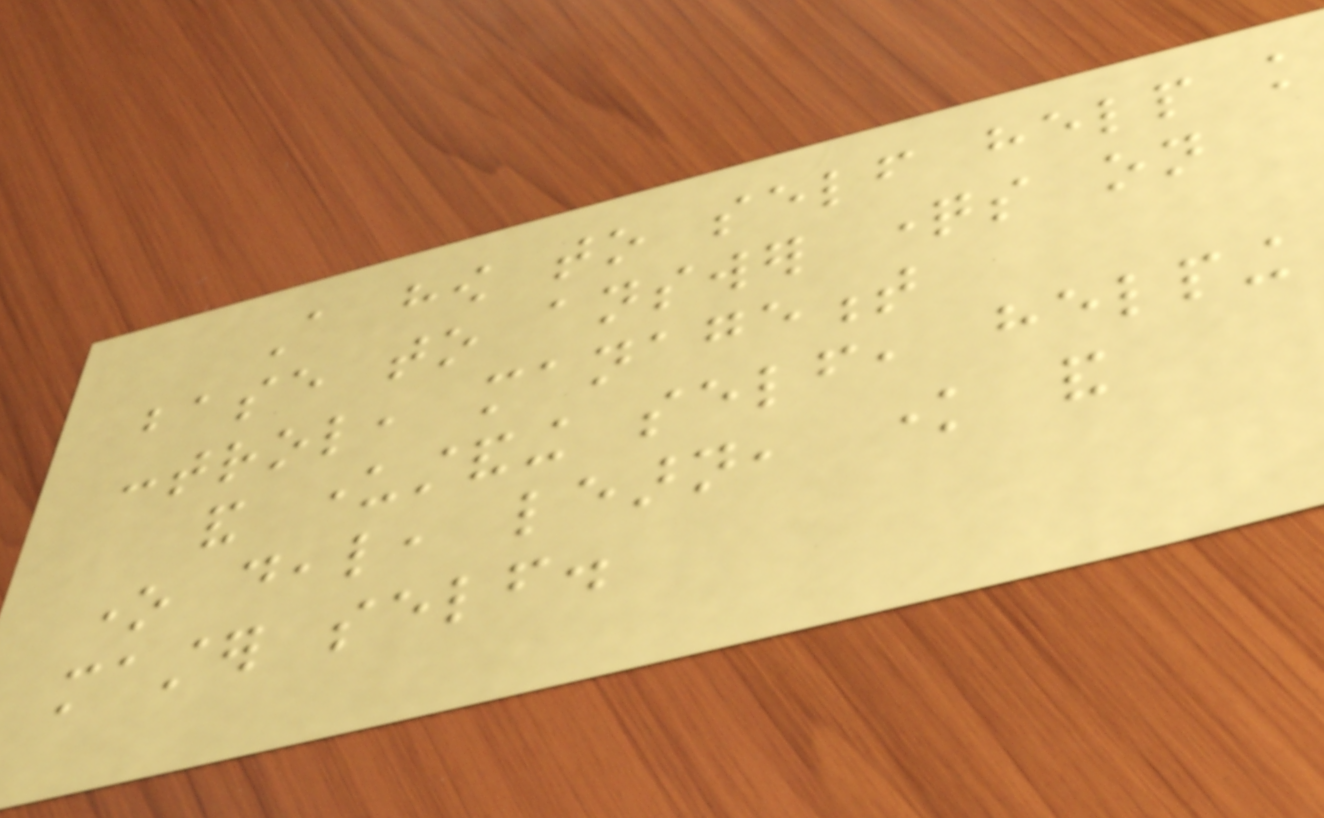A how to self help knowledge
base to answer questions on
control, management
and understanding self, helping
one deal, learn, know and
master self.
